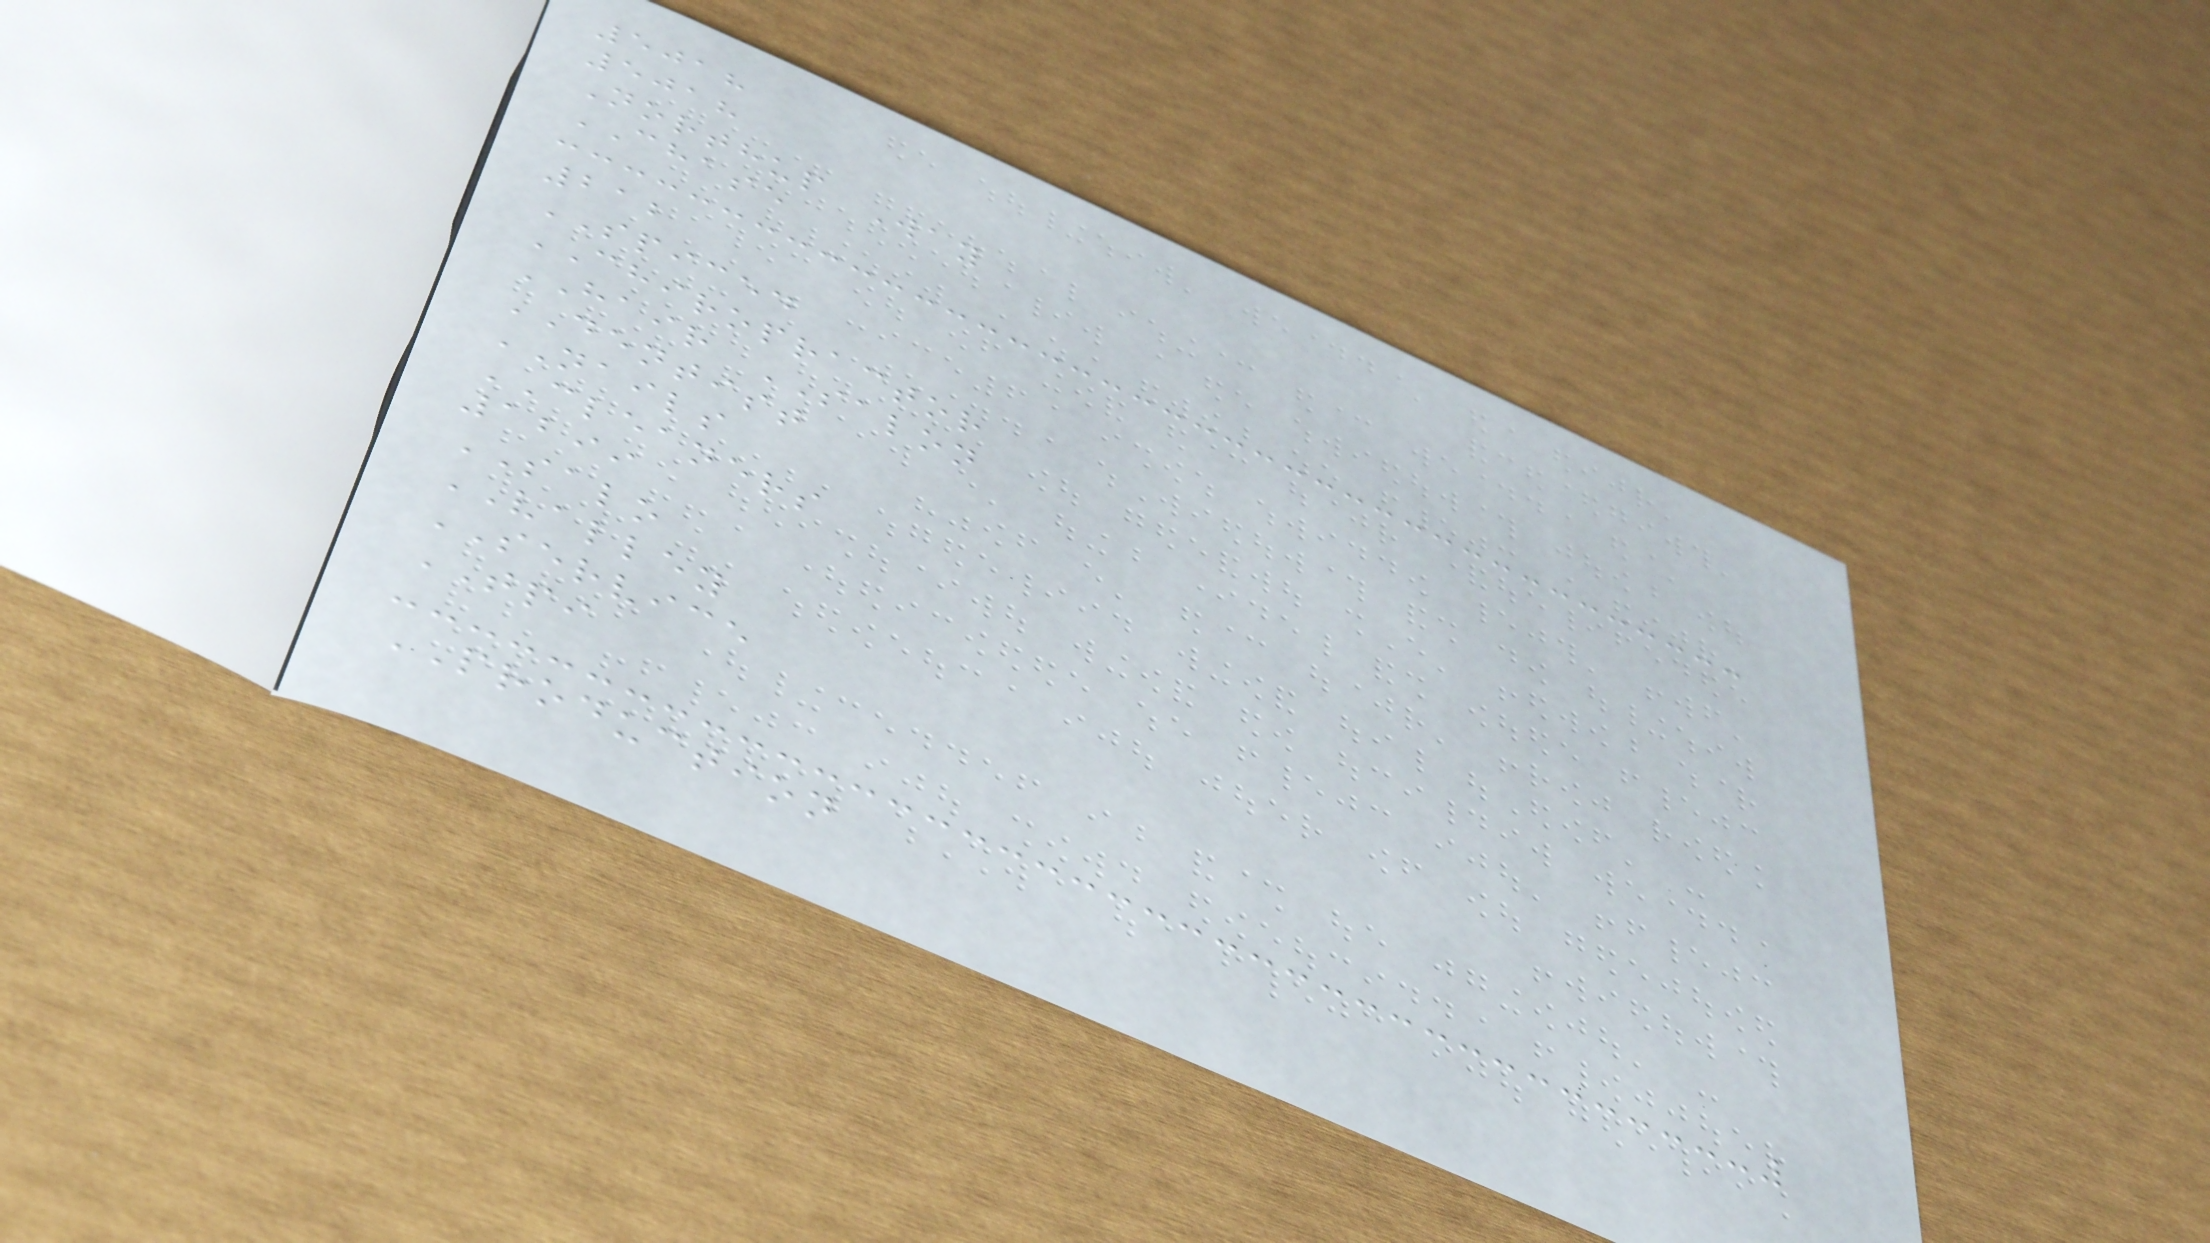5018
5018
Northup Way
CHASE
212
SPICED
CHIROPRACTOR
HAIR SALON
DENTIST
NAILS
CLEANERS
1299
SALO
VALLEY
SERVICE
TPI
PRODUCTION
